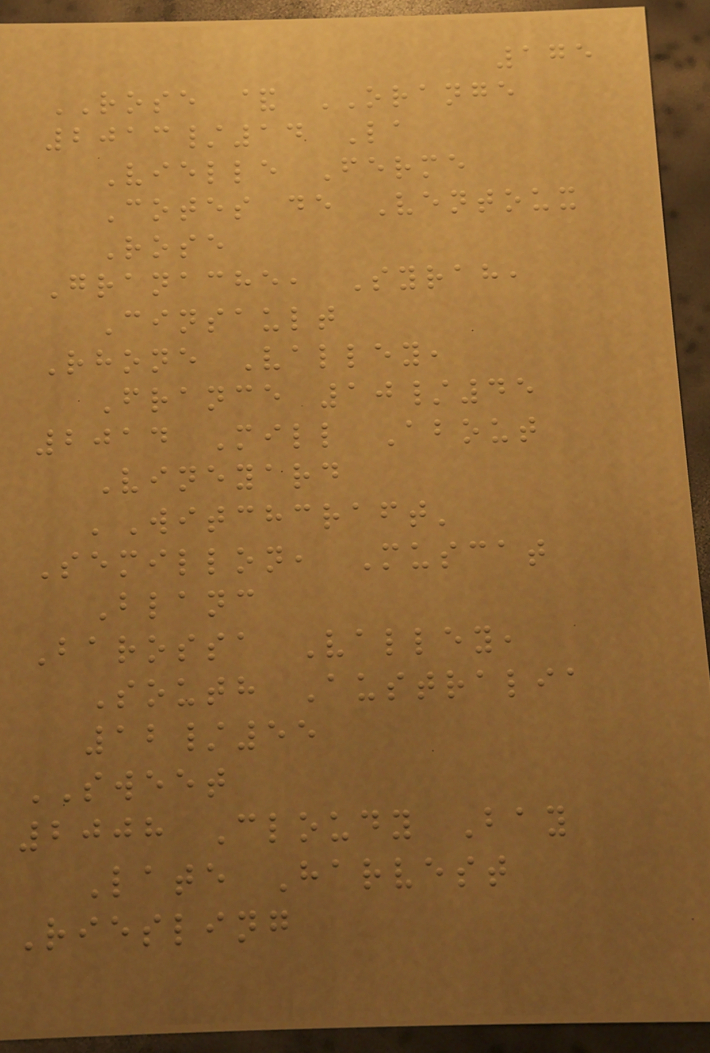175
ROSE & ORANGE
2013/14 La
Vielle Ferme
Cotes de Ventoux
Rose
Granache, Syrah,
Cinsault
Rhone Valley,
France 10/45
2014 Mill About
Vineyard
'Witchcraft'
Semillon, Muscat
Blanc
Barossa Valley,
South Australia
12/55
SWEET
2008 Cloudy Bay
Late Harvest
Riesling
